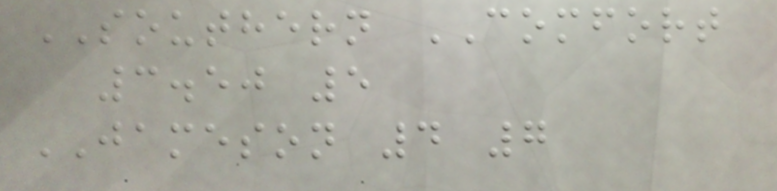SOUTHERN COMFORT
3.50 5
JAMESON 4 7
